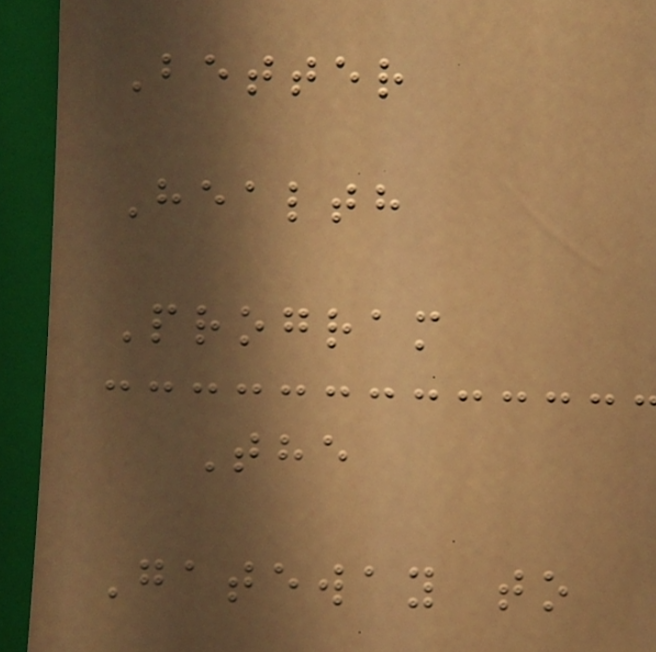Better
Health
Program
The
Gateway to
